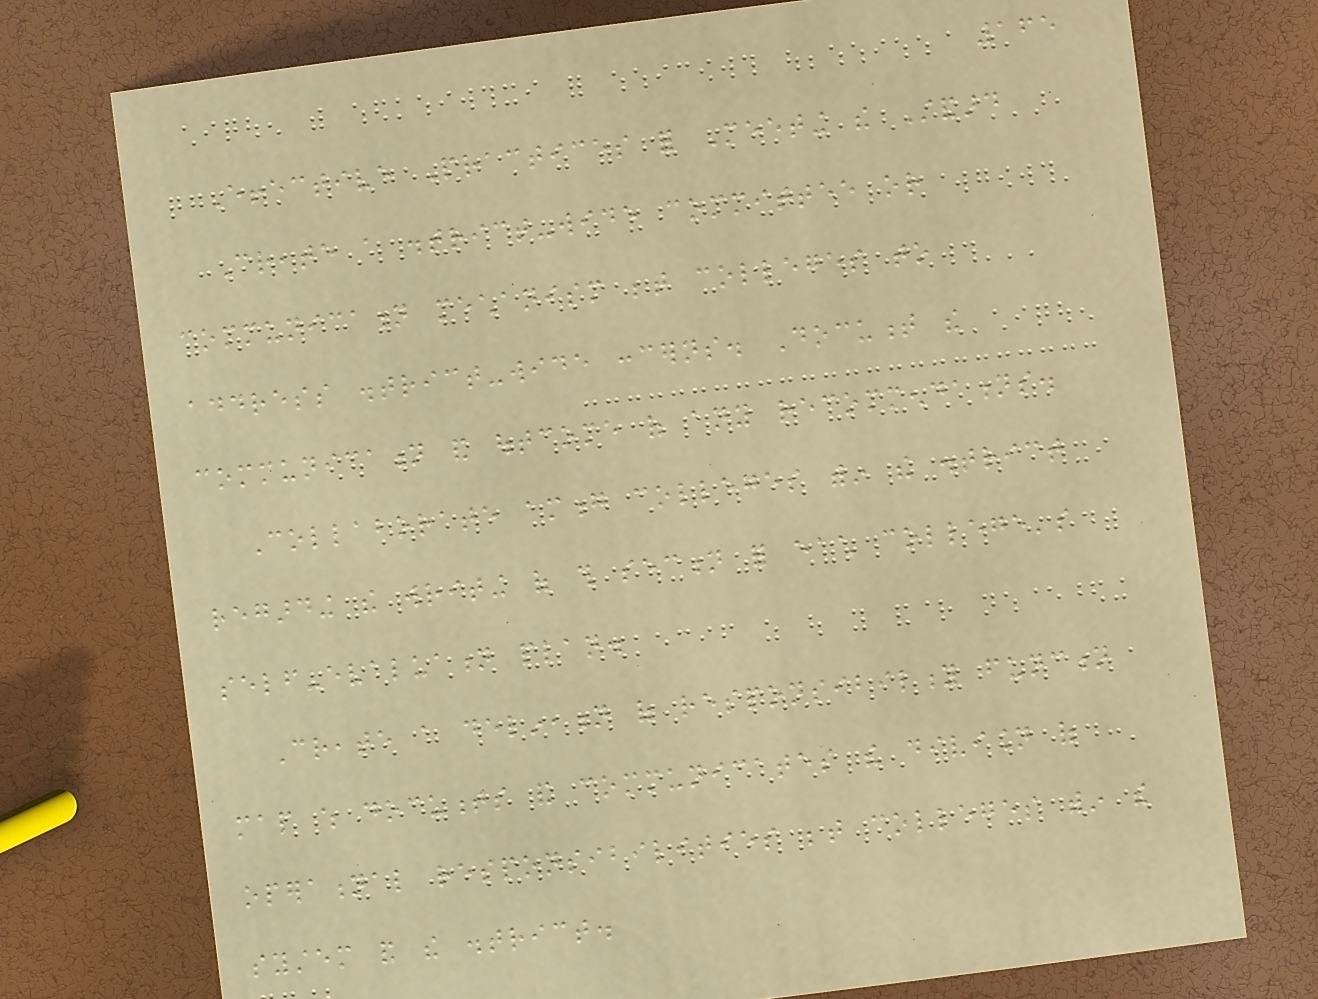165
Effective Practices for Meeting the Standard
Create a district-wide committee or
communication mechanism between colleges to
address district-wide concerns. Document the
communication and outcome of any recommendations.
Collaborate among colleges within the district
regarding the writing of this section for each college's
self-evaluation plan.
Create a delineation of responsibility function
map which documents and communicates the division of
operational responsibilities between colleges within the
system and the district.
